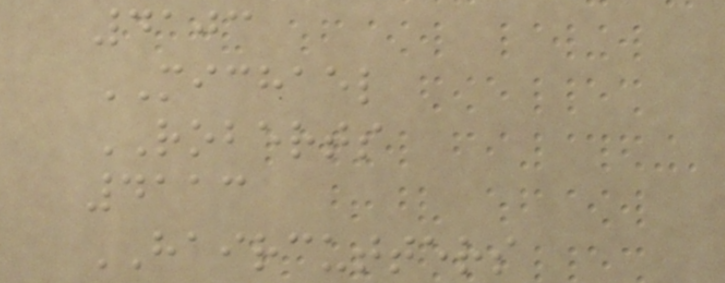4103
MICHAEL
ROBERTS
4113
HAIRCUTTERS
